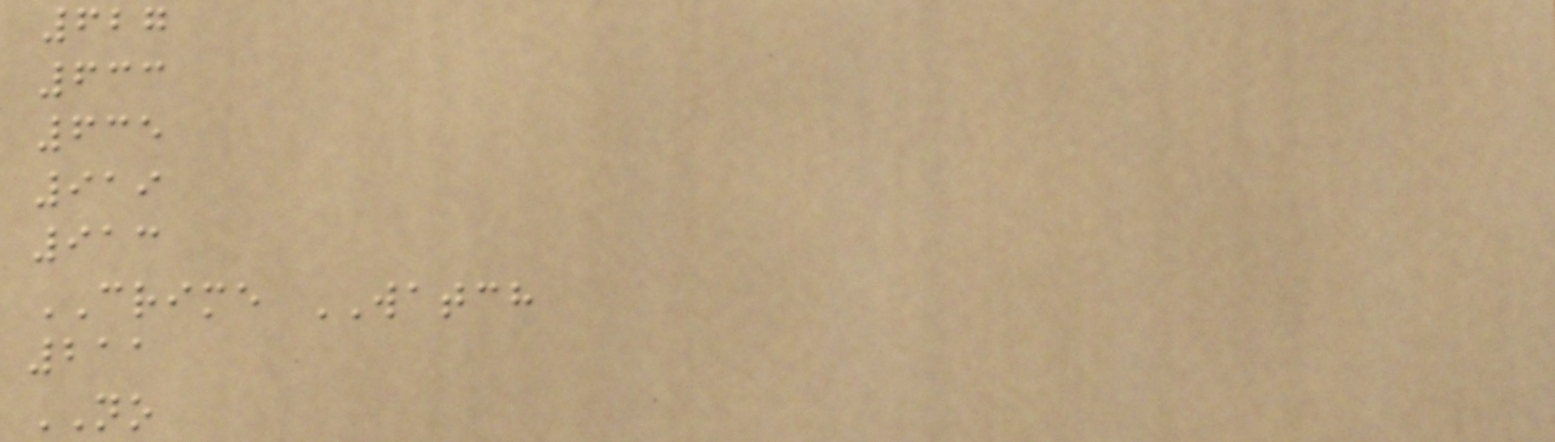627
633
635
919
913
CRIME WATCH
211
NO
